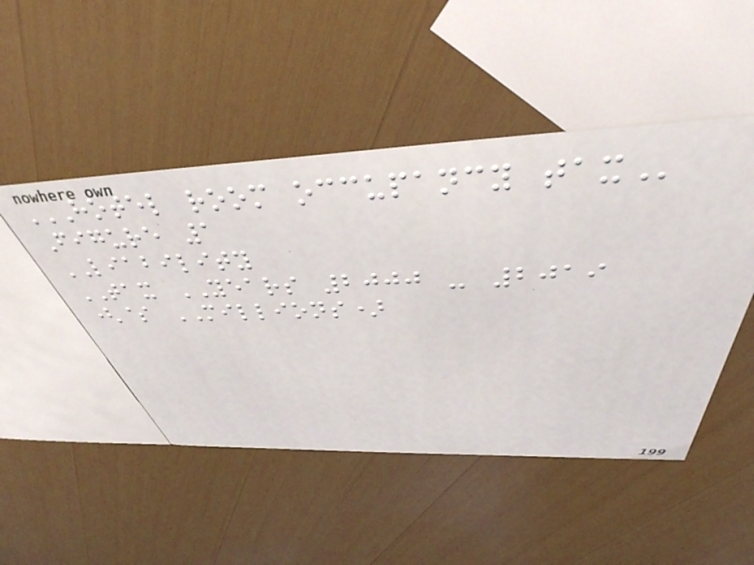HOTEL ROOM OCCUPANCY TAX
Figure 1
LIABILITY
TAX YEARS 2000 - 2019
($ MILLIONS)
